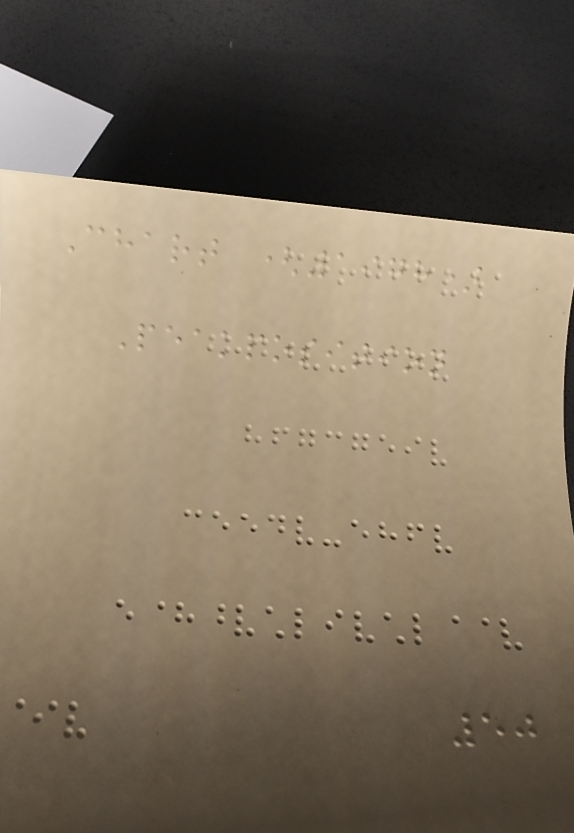Chart (1978)
Peakposition
50
